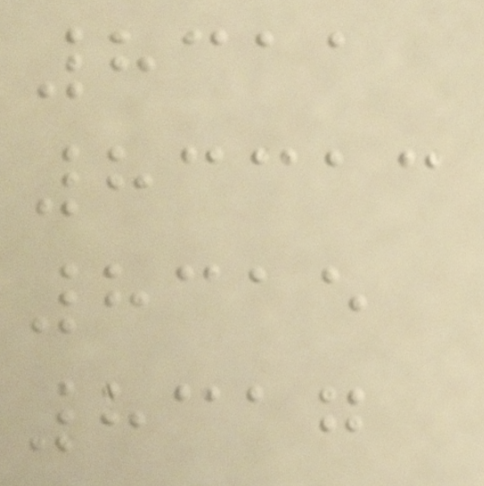8311
83313
8315
8317
